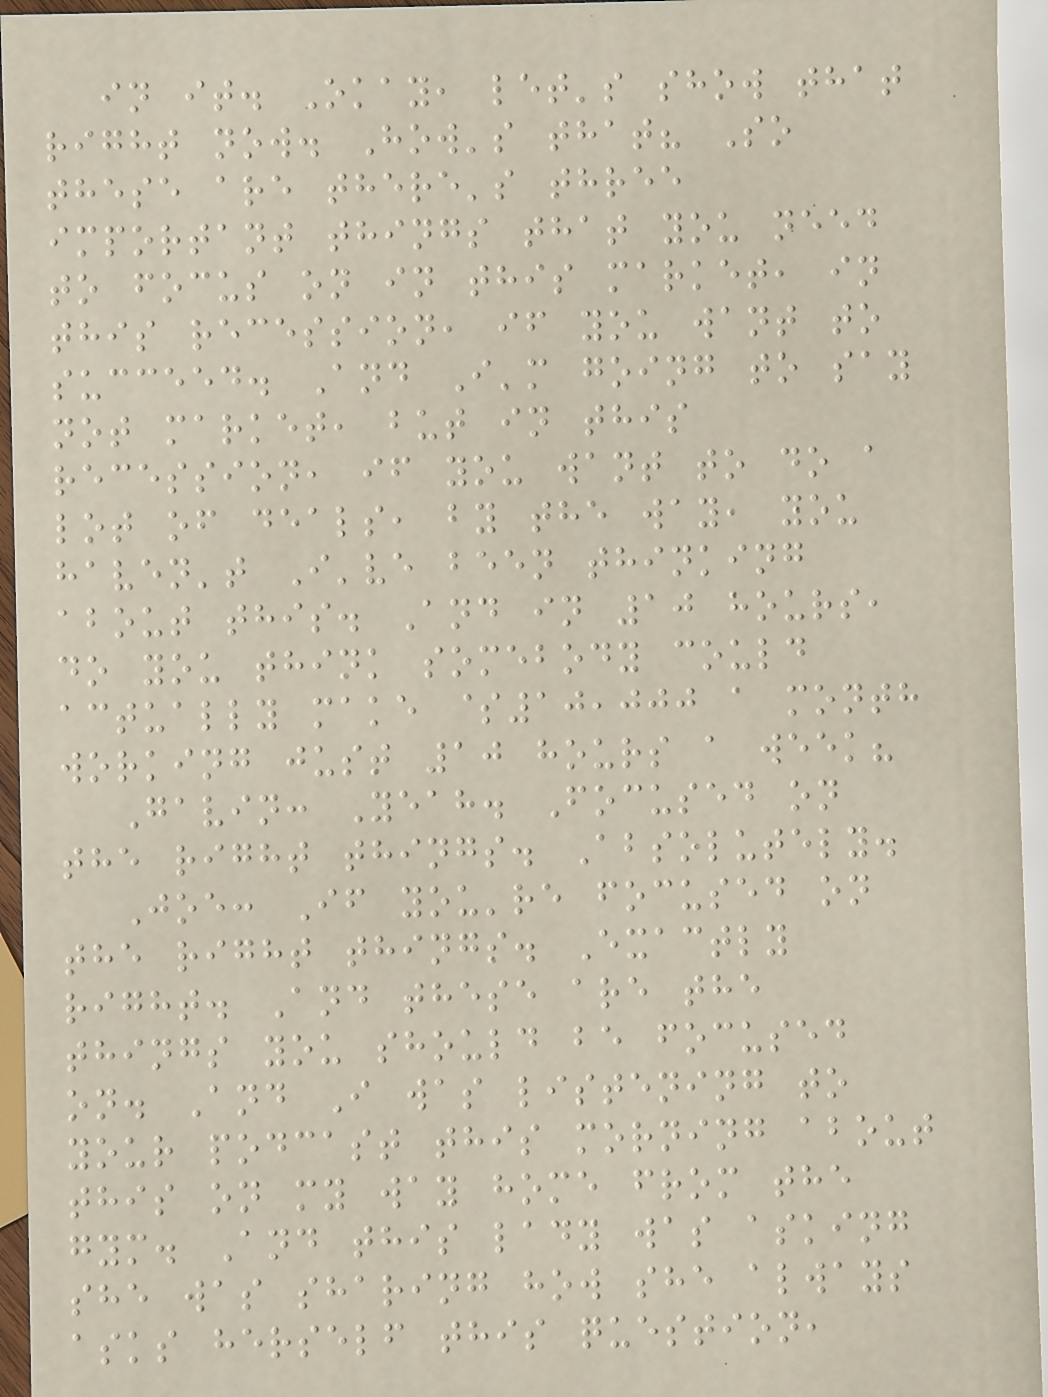in it. Okay, let's show that
right now. How's that? So
these are there's three
important things that you need
to focus on in this market, in
this recession, if you want to
succeed. And I'm going to say
not market, but in this
recession, if you want to do a
lot of deals, by the way, you
haven't I've been thinking
about this. And in 10 hours,
do you think somebody could
actually make $10,000 a month
working just 10 hours a week?
Gavin: Yeah. Focused on
the right things. Absolutely.
Joe: If you're focused on
the right things. Exactly
right. And these are the
things you should be focused
on. And I was listening to
your podcast this morning about
this on my way home from the
gym. And this lady was asking
she was sharing how she always
asks herself this question,
